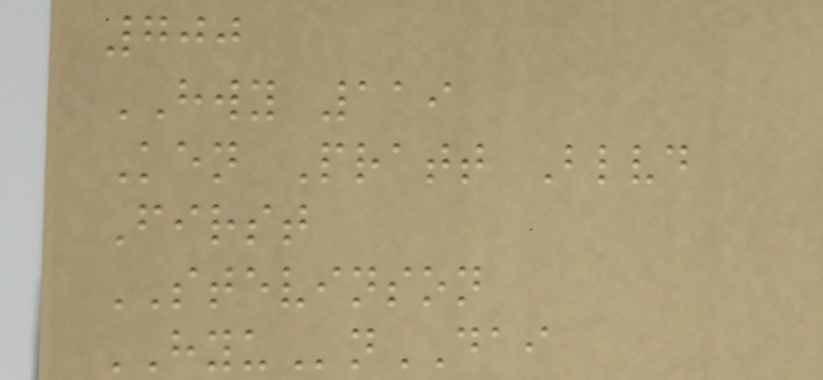700
HWY 119
Ken Pratt Blvd
First
STEVINSON
HYUnDAI
